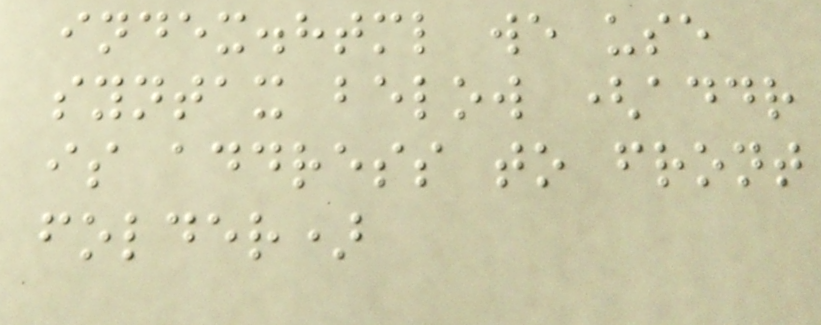index.html we use
syntax below (addr
is address to front
folder)
